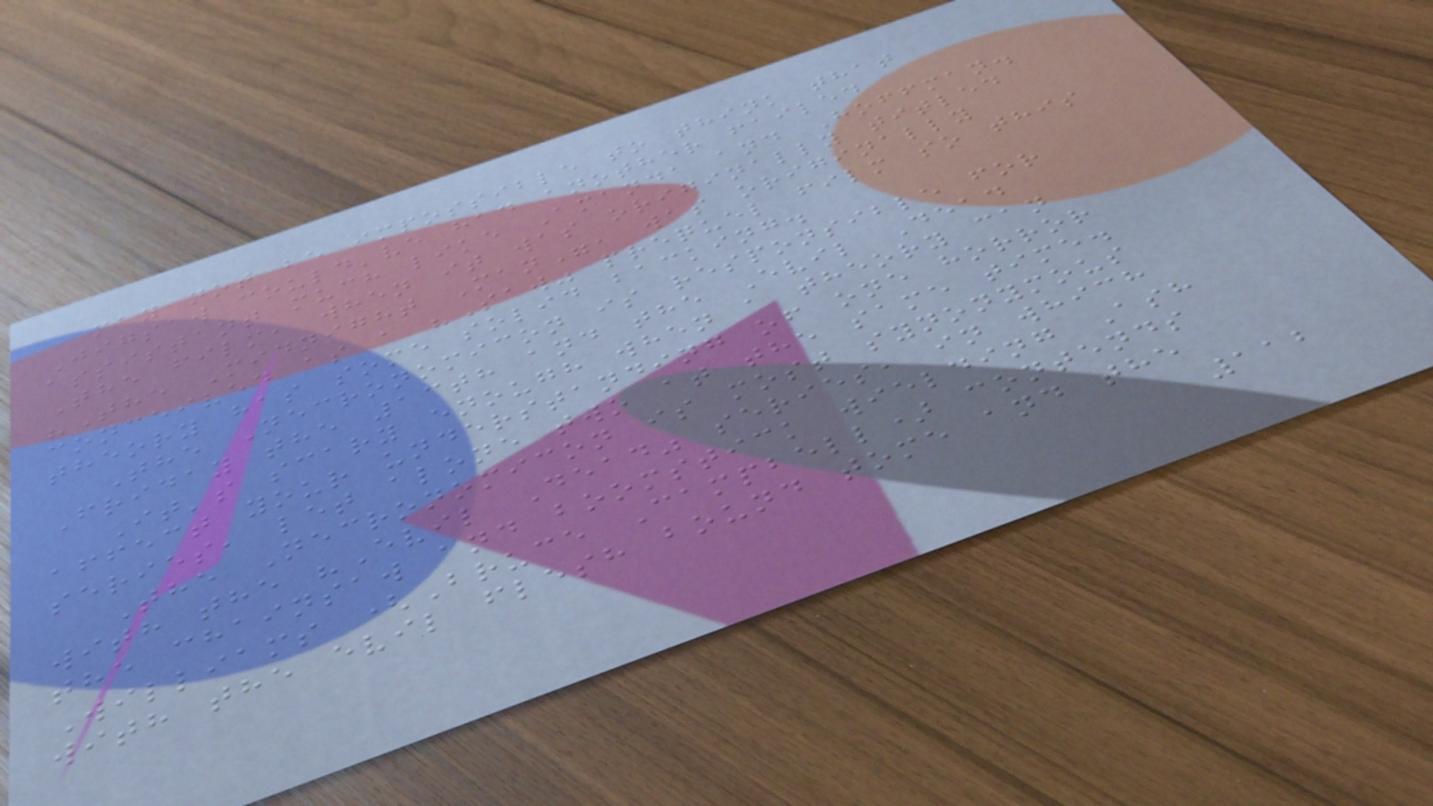may not be impossible to think that
Jigsaw could've had another failed
assistant much like Amanda and Hoffman.
The film, when it was originally titled
"The Midnight Man", was originally
conceived as a "Saw" prequel film so this
theory has some solid backing.
The Necronomicon is responsible for
Friday the 13th and the Evil Dead
It's scary enough when a theory can
affect your understanding of one horror
series, let alone two at the same time.
The Necronomicon is most synonymous
with the "Evil Dead" series, in which
the chainsaw and boomstick wielding Ash
Williams (Bruce Campbell) contends
with the evil flesh bound tome and the
112
